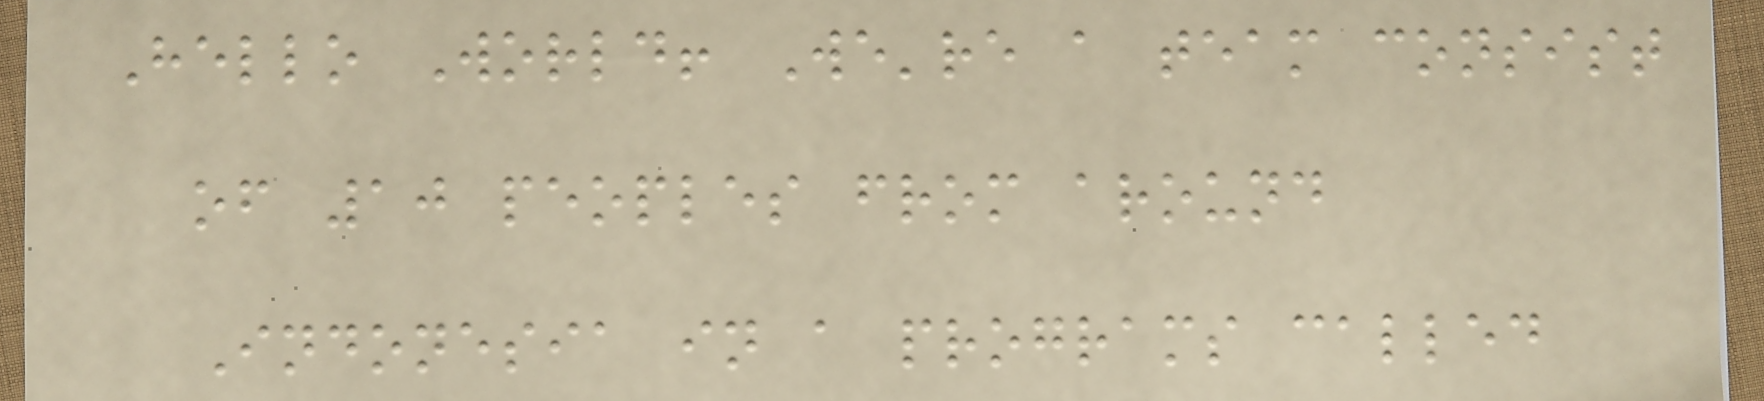Hello World! We're a team consist
of 10 peoples from around
Indonesia in a programs called
